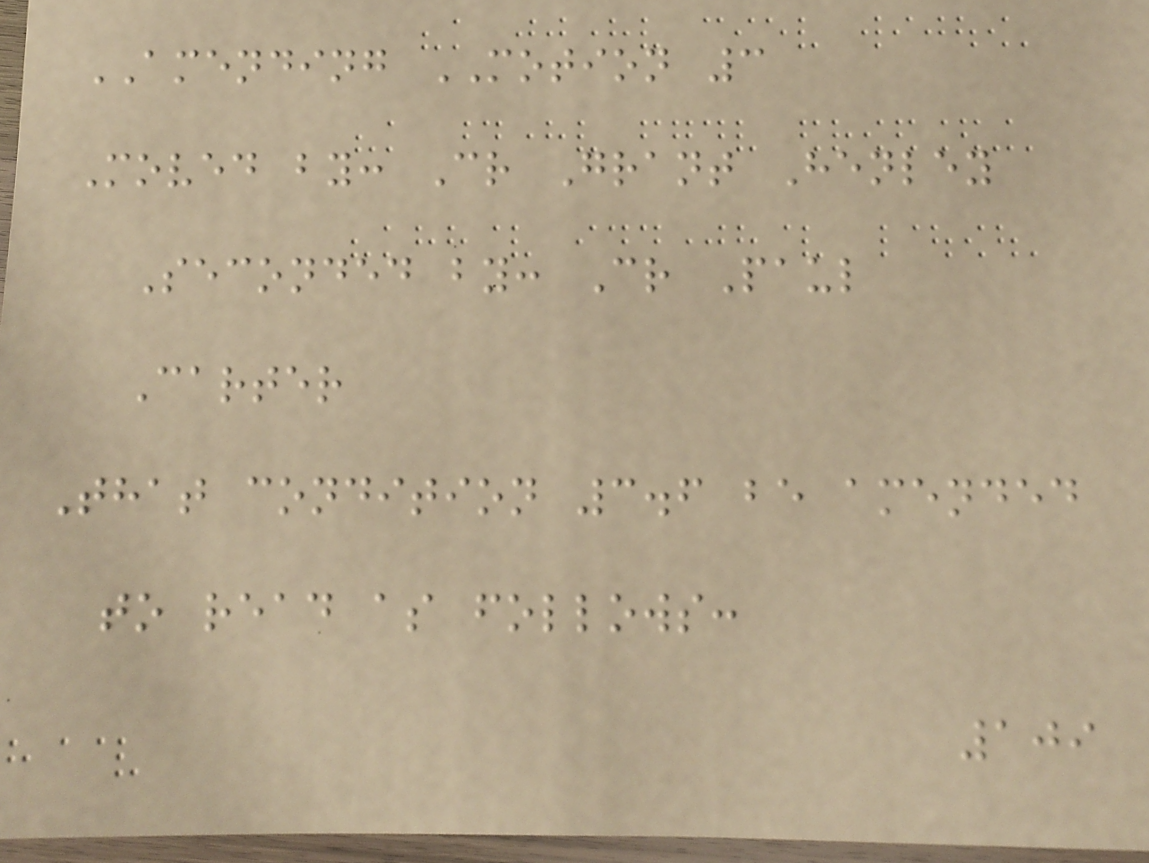AMENDING MOTION 3
Moved by: Cr Grant Henley
Seconded by: Cr Paul
Carter
That condition 3.6 be amended
to read as follows:
109
